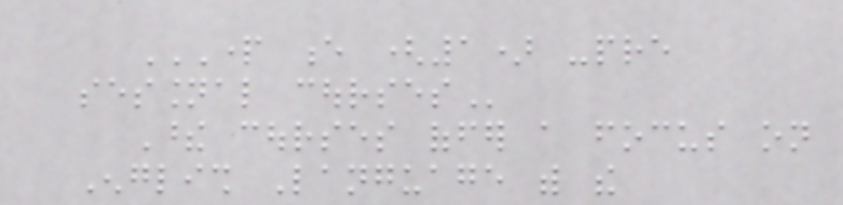PART E (1) -PRE
SESSIONAL COURSES
These courses offer a focus on
English Language with the
